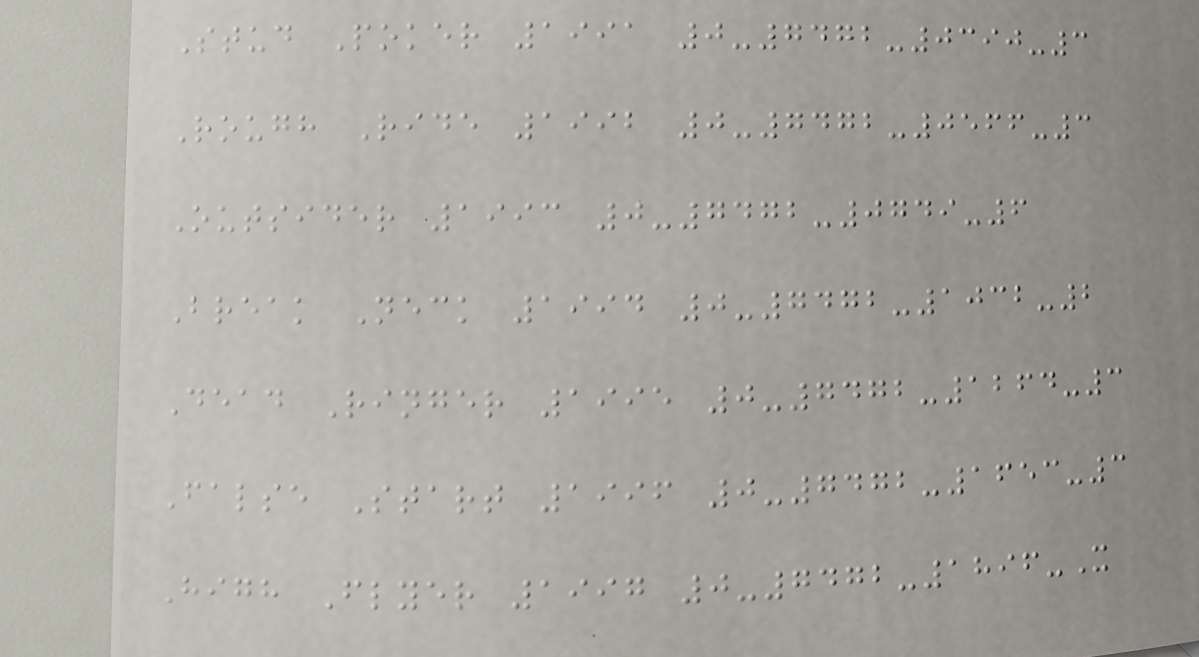Stud Poker 1991 0-7472-0390-3
Rough Ride 1992 0-7472-0566-3
Outsider 1993 0-7472-0749-6
Break Neck 1994 0-7472-1032-2
Dead Ringer 1995 0-7472-1264-3
False Start 1996 0-7472-1653-3
High Flyer 1997 0-7472-1896-X
